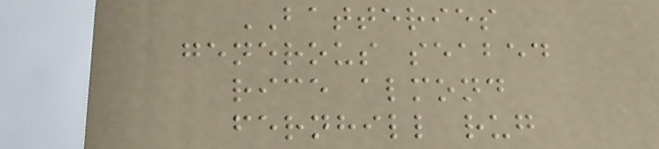BATTERIES
generous seabed
rice almond
fernhill rug
